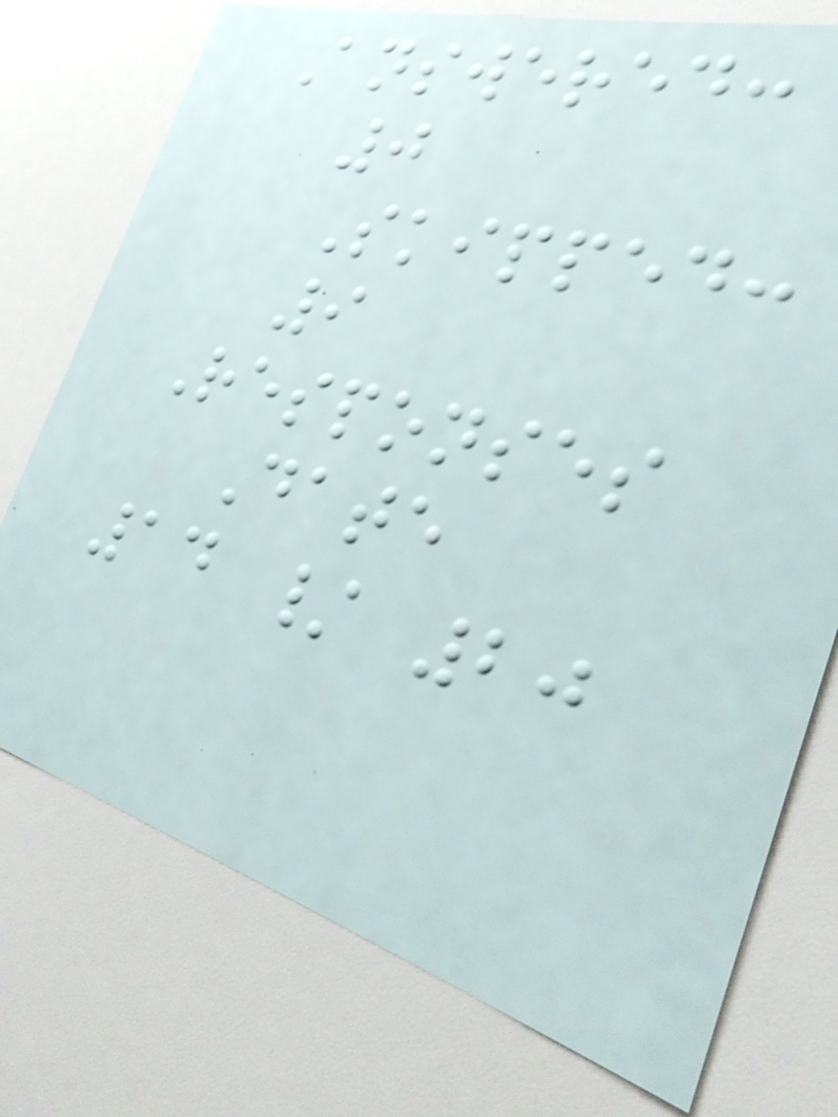Answered:
0
Skipped:
9
Responses
Date
14 / 20
